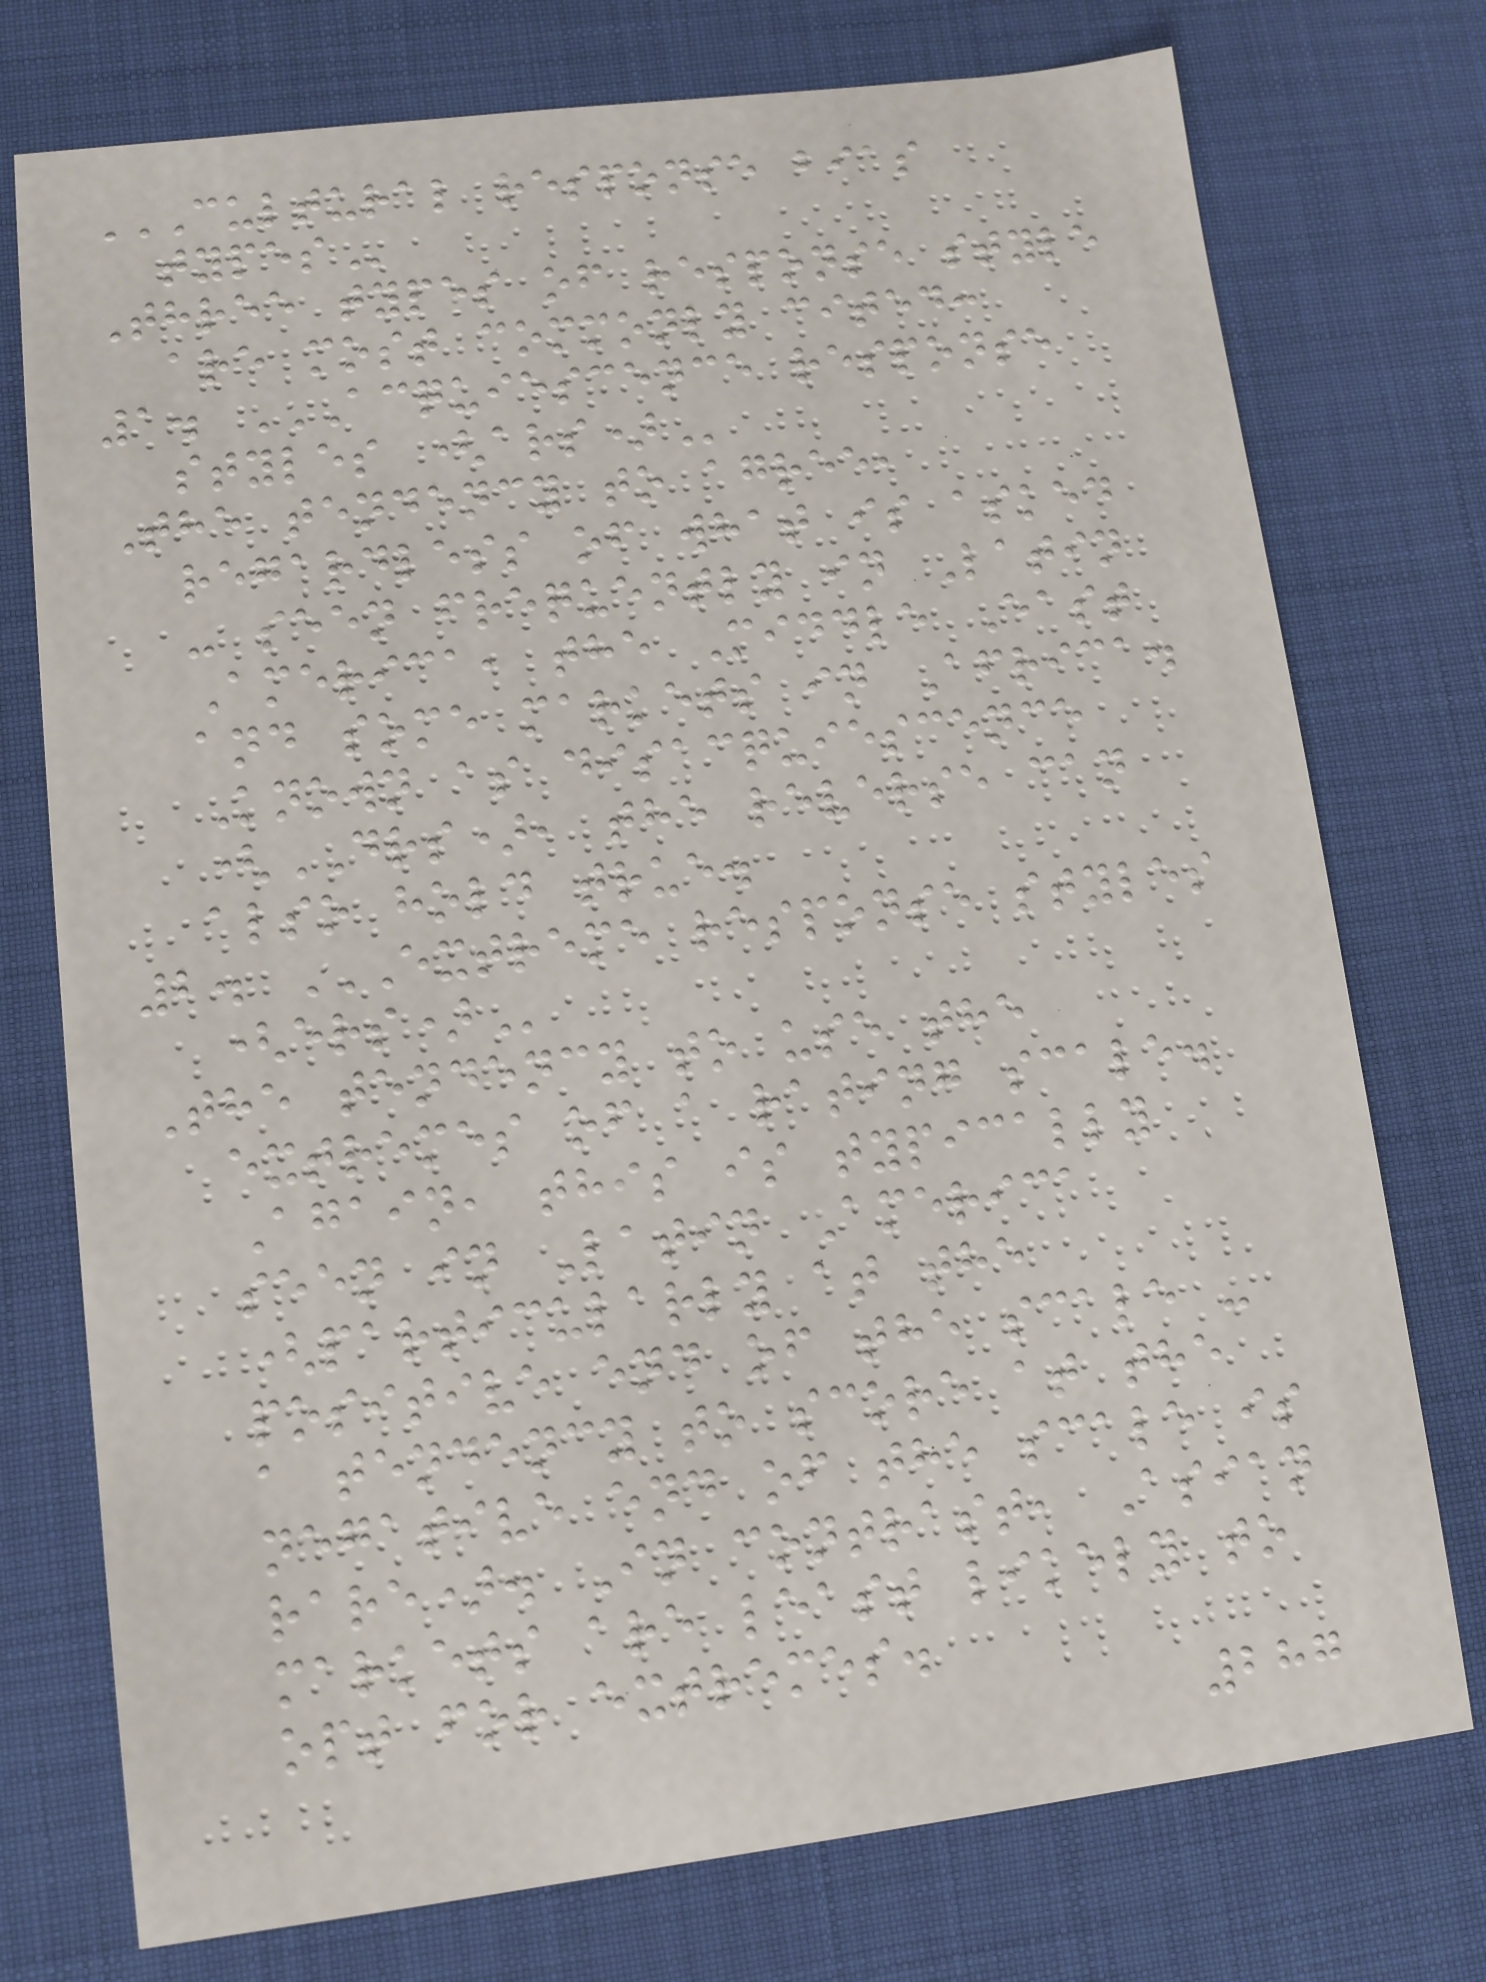CULTURAL RESPONSE BIAS
TYPES
Three types of response style
are most commonly cited:
1. ACQUIESCENCE RESPONSE
STYLES (ARS)
The tendency to agree,
regardless of what is asked
- seen frequently in Latin
America, the Middle East
and some markets in Africa.
Known as disacquiescence
(DRS), the reverse can
also hold true.
2. EXTREME RESPONSE STYLES
(ERS)
The tendency to use the
extremes of a rating scale.
Again, this is typically
seen in Latin America
(particularly at the
positive end of the scale -
a tendency to score at the
negative end of the scale is
rare). In contrast, Asian
markets are least likely to
opt for extremes.
287
